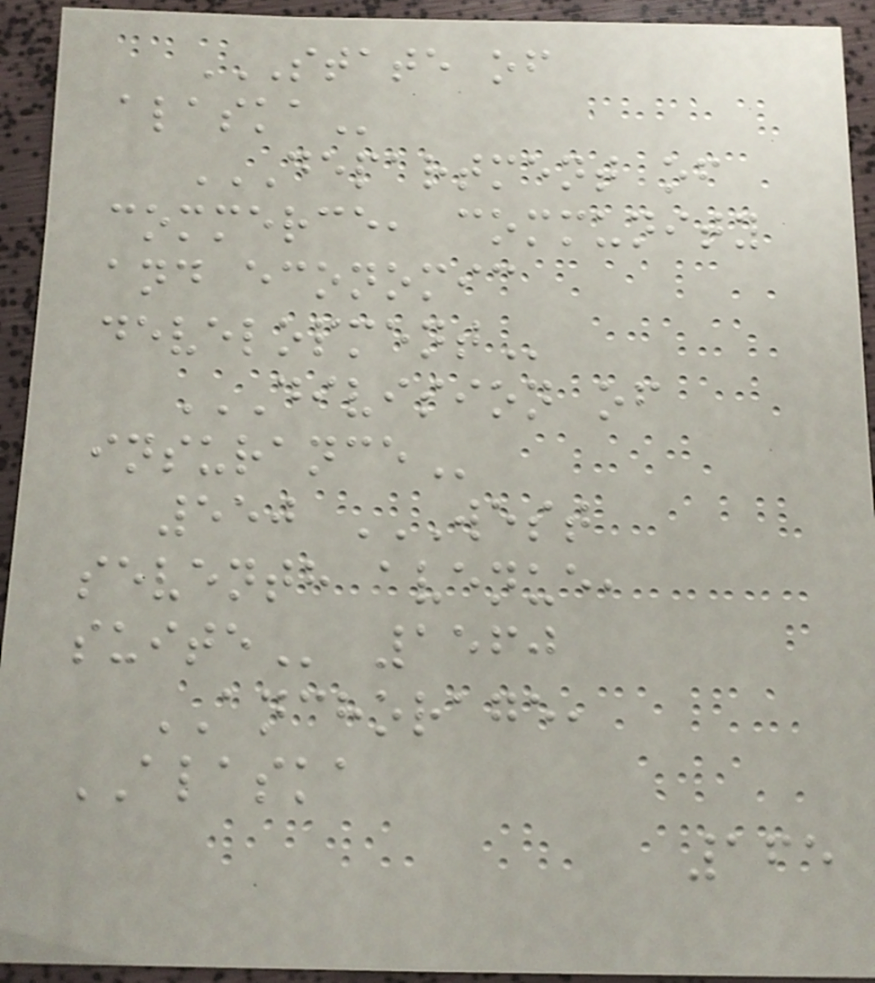STATE OF
ALASKA
DEPARTMENT OF
COMMERCE, COMMUNITY
AND ECONOMIC
DEVELOPMENT
DIVISION OF
INSURANCE
550 WEST
SEVENTH AVENUE,
SUITE 1560
ANCHORAGE,
ALASKA
165
